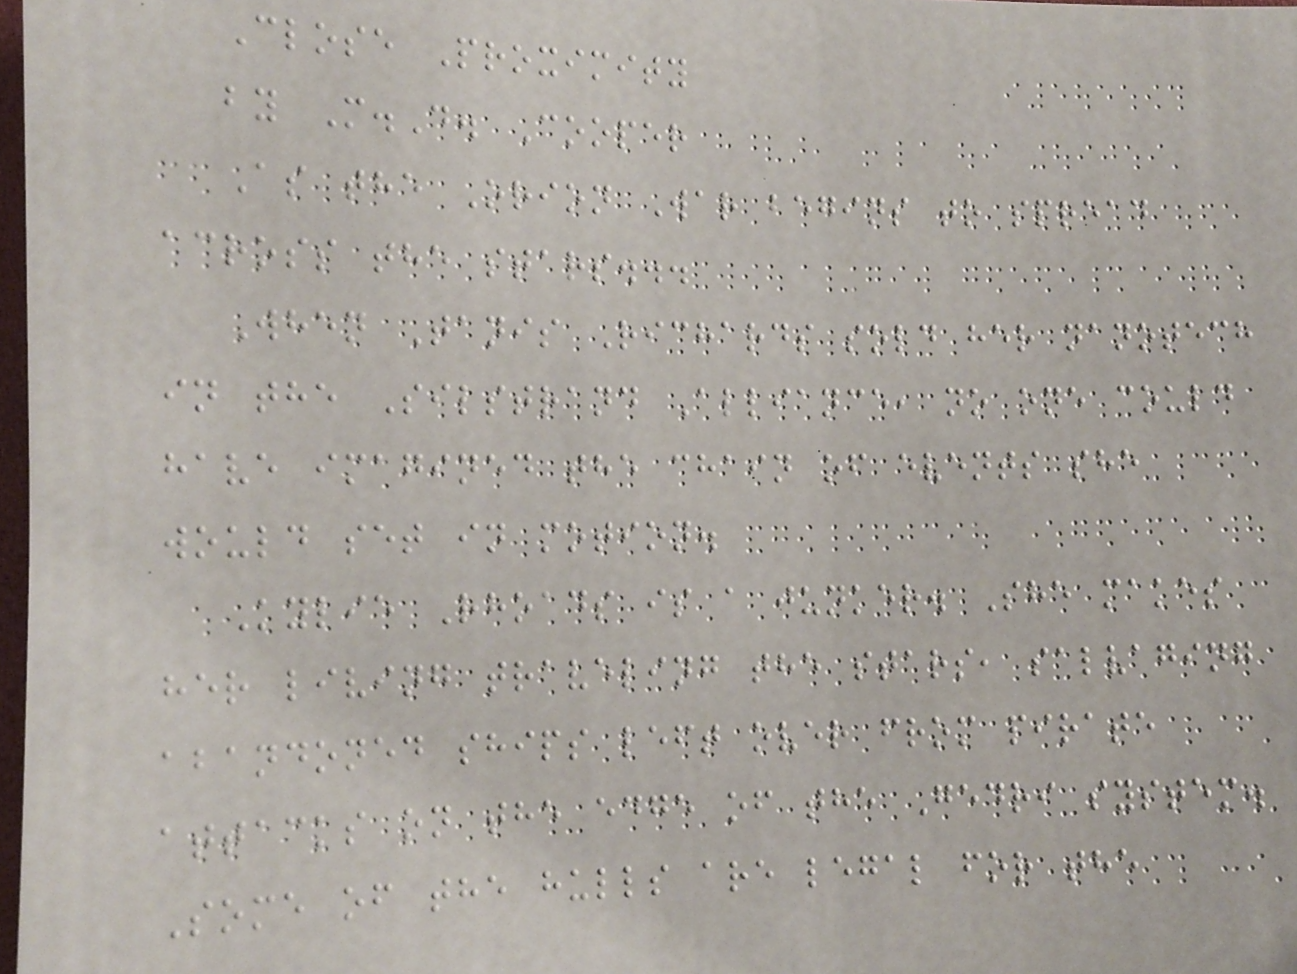Close Proximity
by M.D. Cooper
As the Orion War begins to spread
across the stars...
When Tanis Richards sold her nanotech
in the Silstrand Alliance, no one could
have imagined the chain of events she
would set in motion.
Kylie Rhoads is a junker. She makes
her living traveling the stars, salvaging
abandoned ships left over from pirate
attacks on the edge of the Gedri system.
Some of the hulls are legal for the
